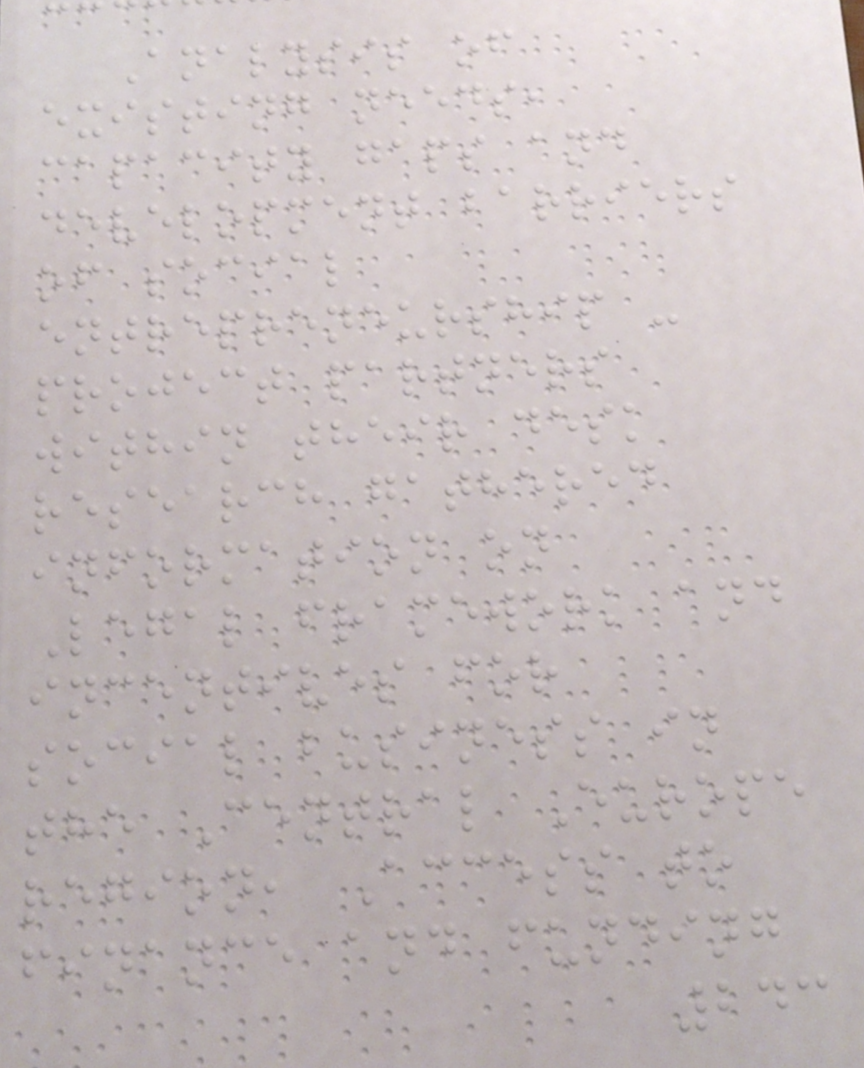Analysis of
existing needs,
capacity gaps and
development barriers
of social
entrepreneurship -
project partners
within their desk
research gathered
information on
Legal framework and
incentives for
social business in
the Central Europe
region, Access to
finance and funding
243
